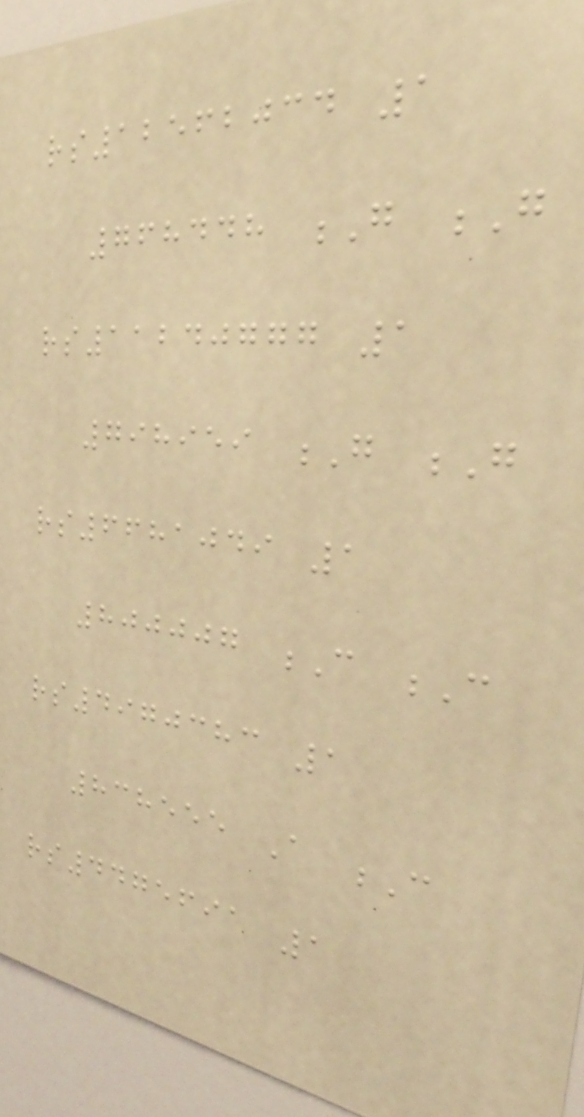rs12562034 1
768448 G G
rs11240777 1
798959 G G
rs6681049 1
800007 C C
rs4970383 1
838555 A C
rs4475691 1
